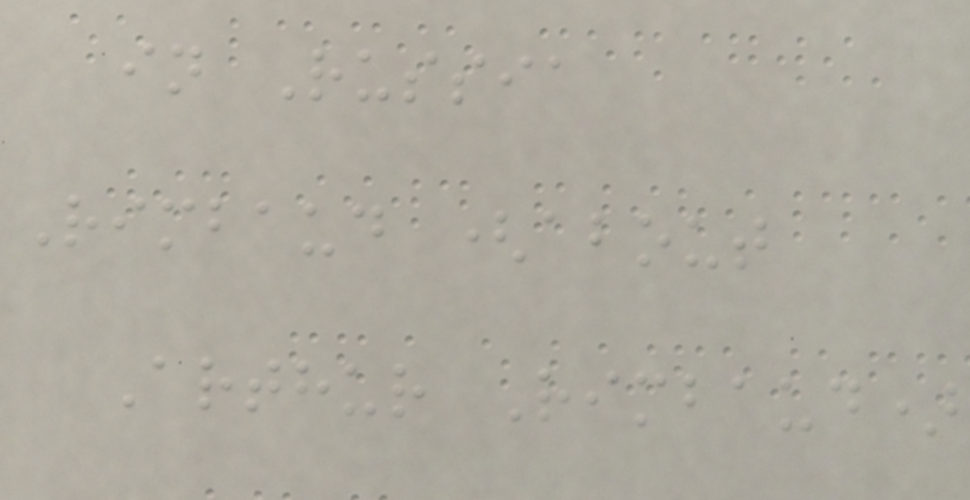in Russia
Rimbaud (about
Arthur Rimbaud)
